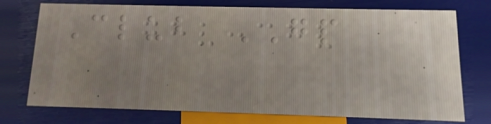Club GP
